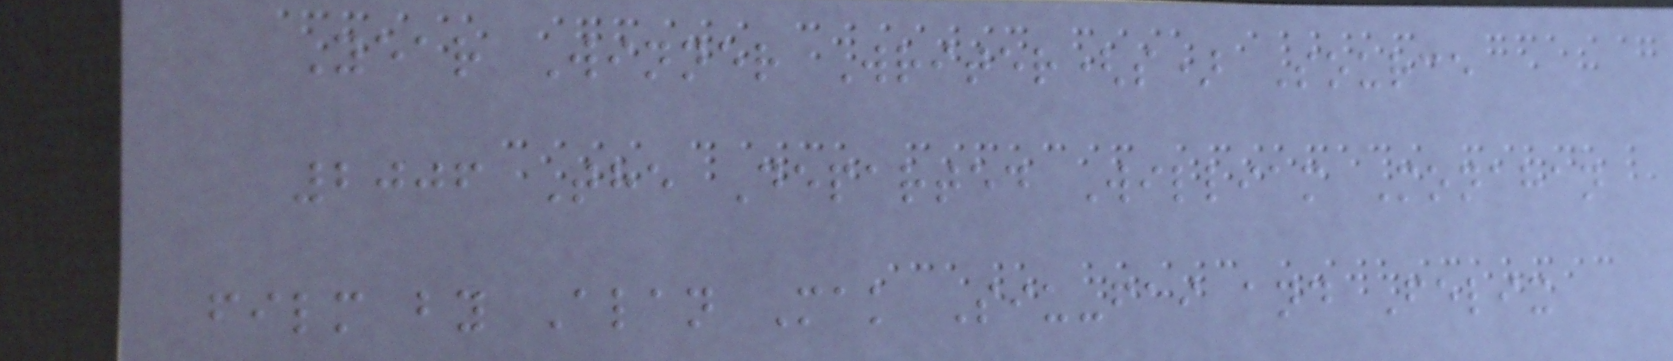Year Winner Writer(s) Source
2006 The Departed William Monahan
film by Alan Mak Siu-fai and Felix
